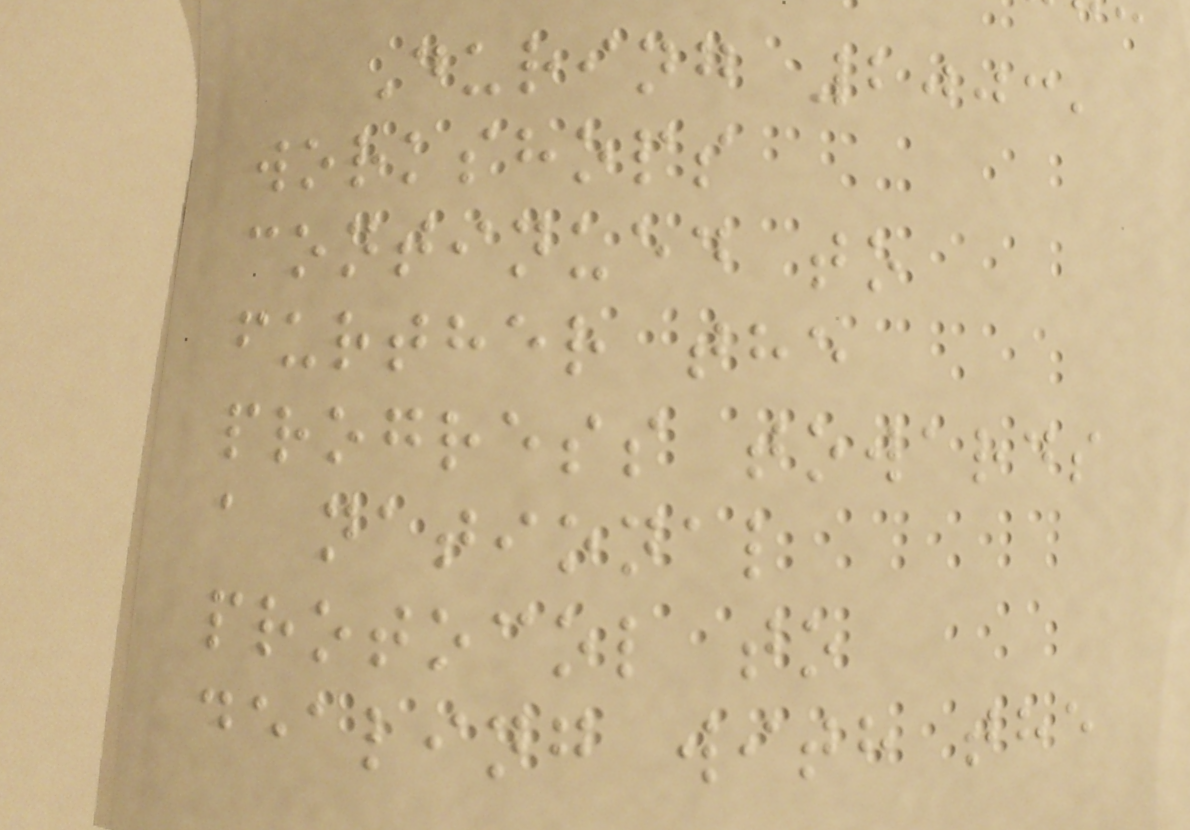During 2003,
workshops
continued to
further the
progress towards
a national
protocol to
dealing with the
